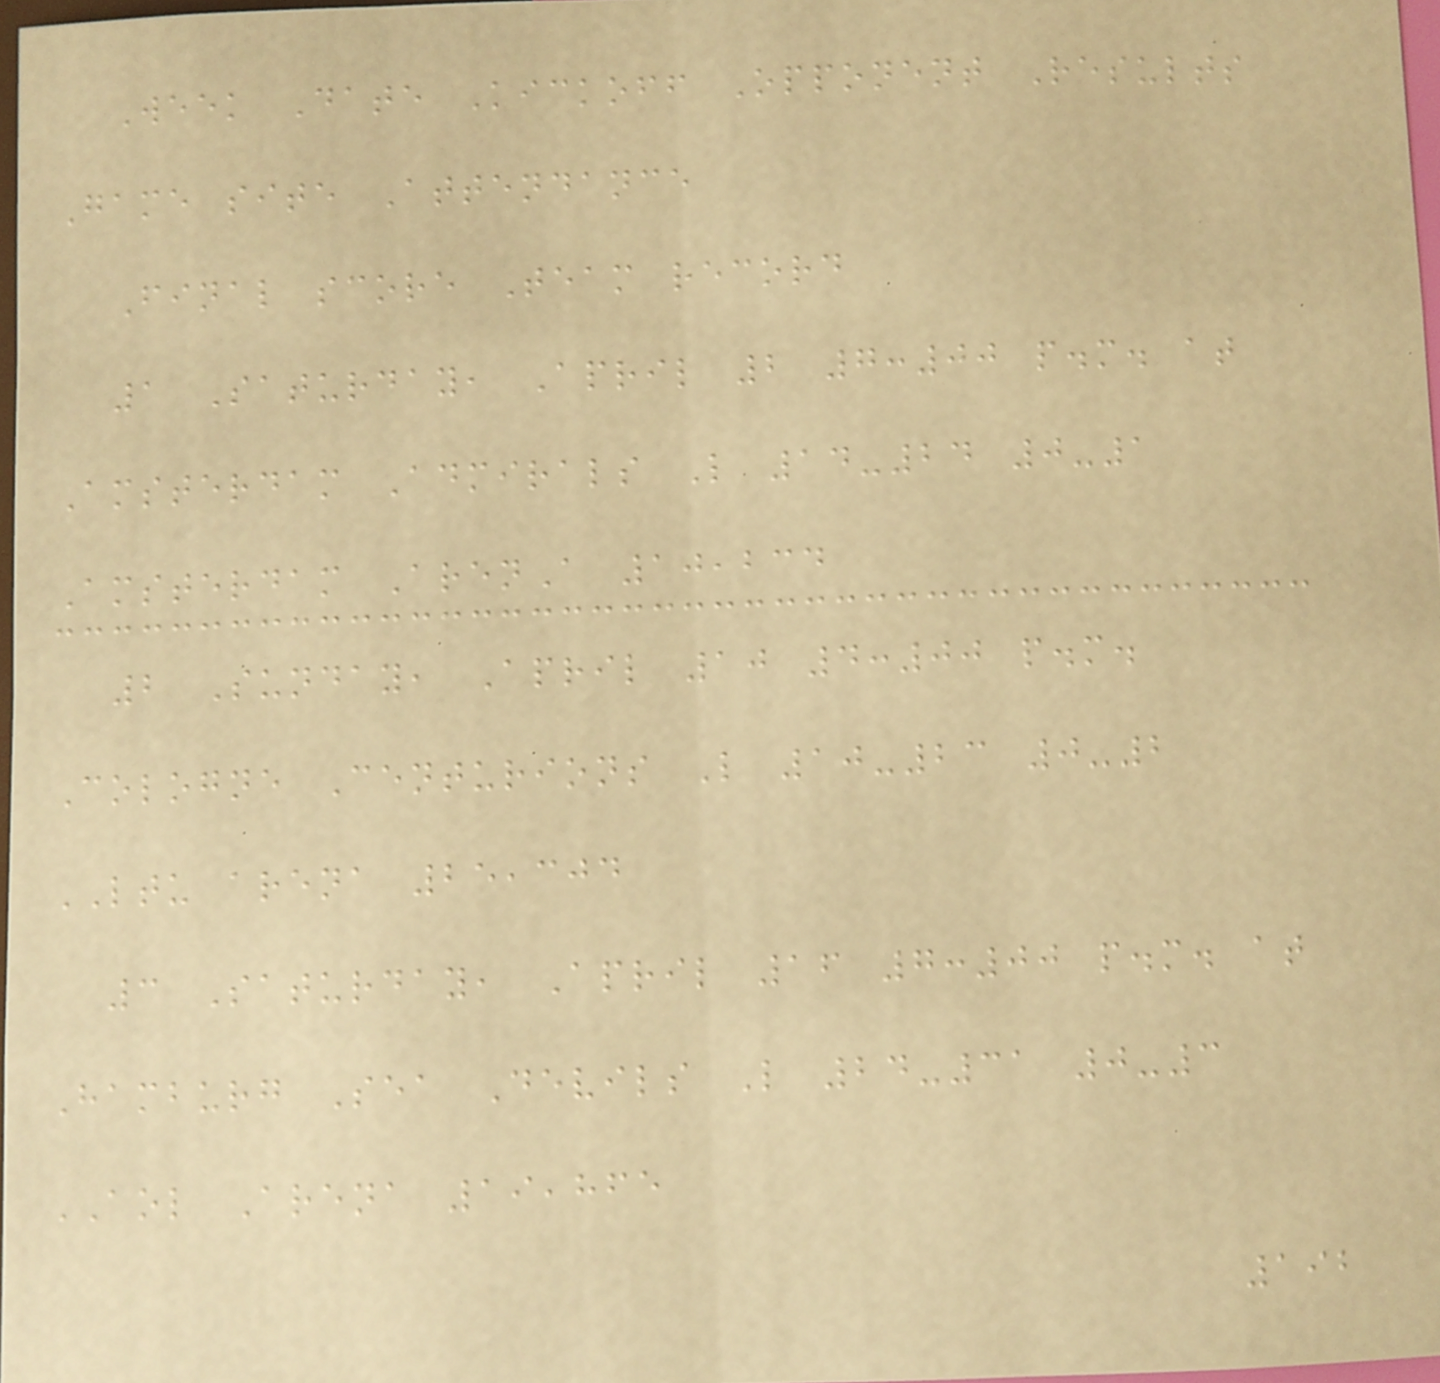Week Date Kickoff Opponent Results
Game site Attendance
Final score Team record
1 Saturday, April 2 7:00 p.m. at
Amsterdam Admirals L 14-24 0-1
Amsterdam ArenA 10,234
2 Sunday, April 10 4:00 p.m.
Cologne Centurions L 10-23 0-2
LTU arena 25,304
3 Saturday, April 16 7:00 p.m. at
Hamburg Sea Devils L 24-31 0-3
AOL Arena 19,865
192
